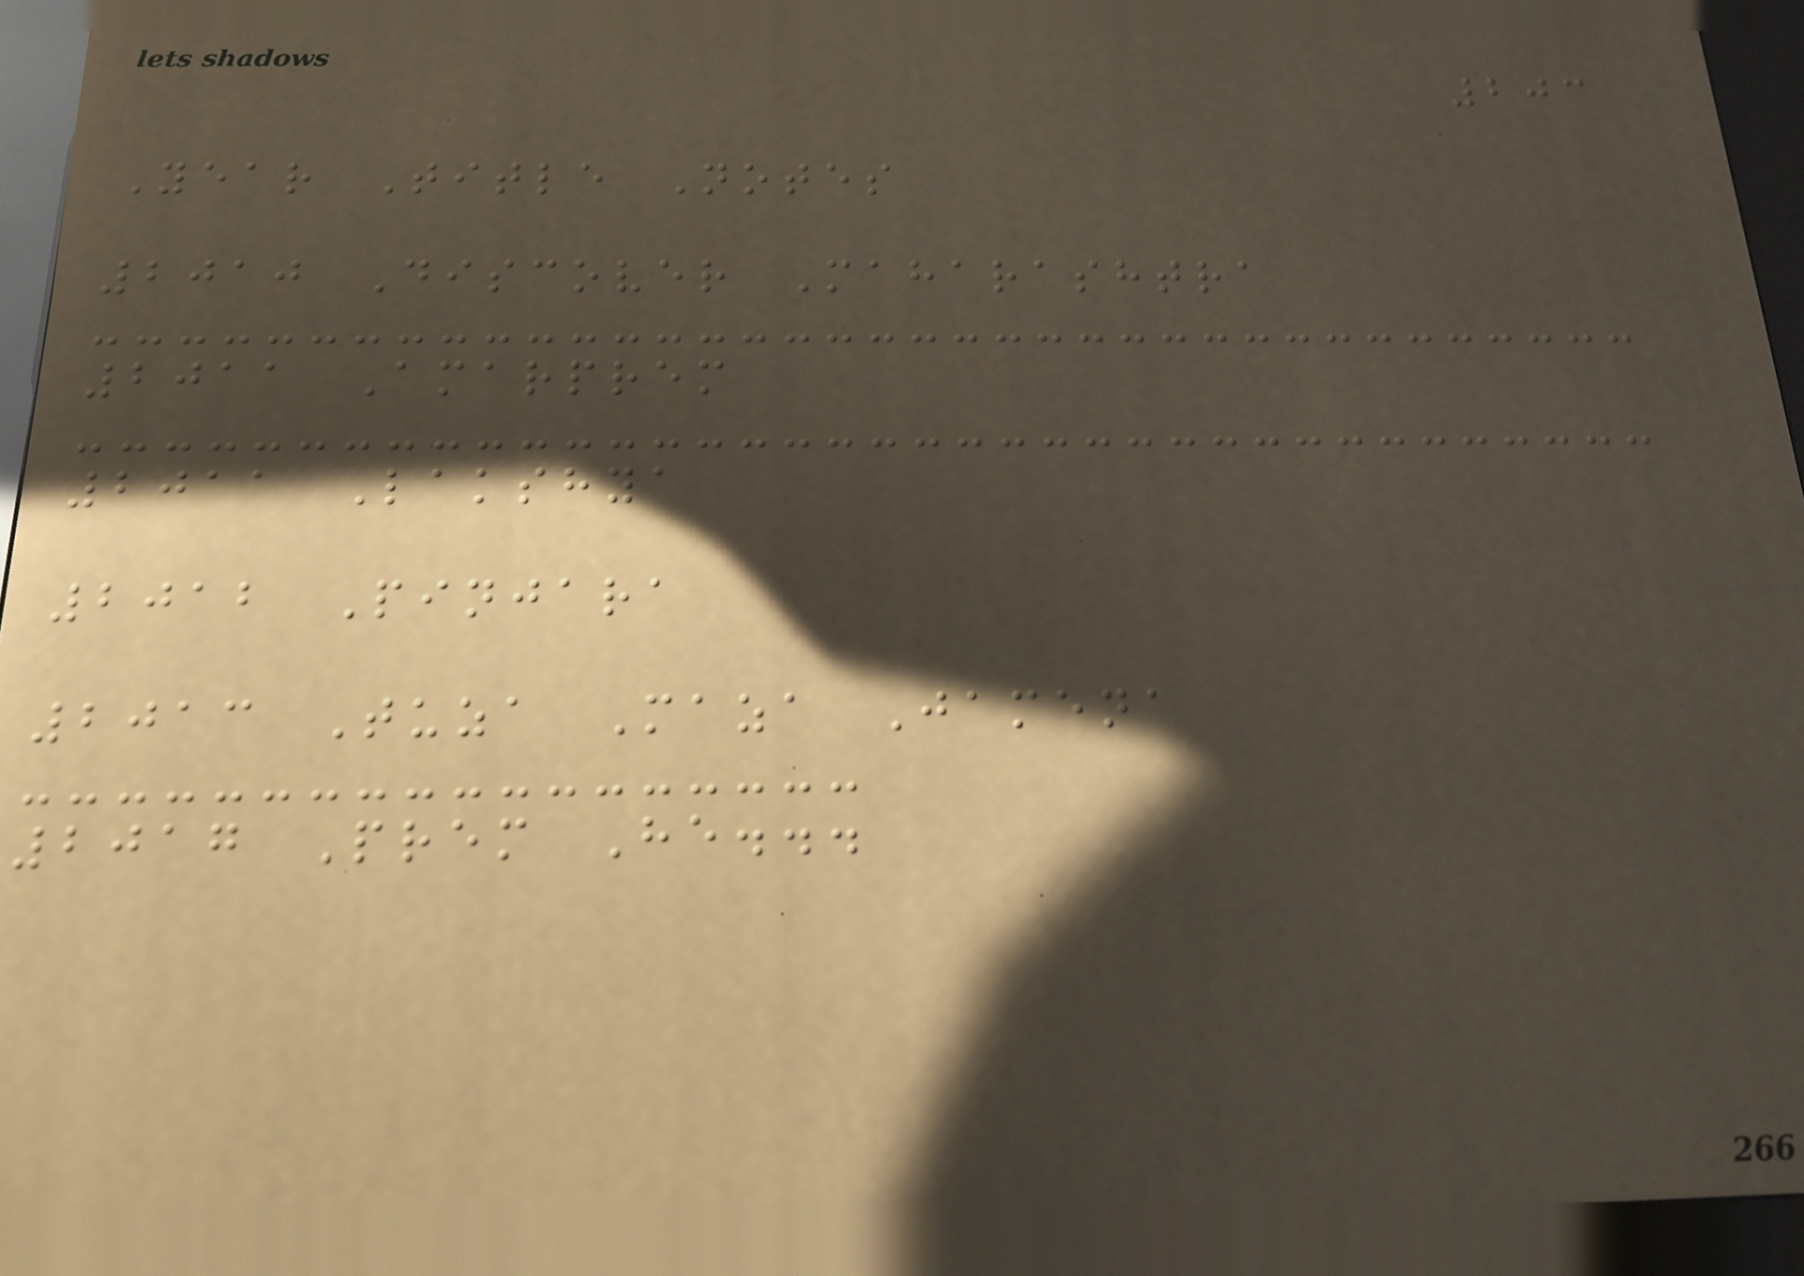203
Year Title Notes
2010 Discover Maharashtra
2011 Amarprem
2011 Lakshya
2012 Pinjara
2013 Tuza Maza Jamena
2017 Prem He...
